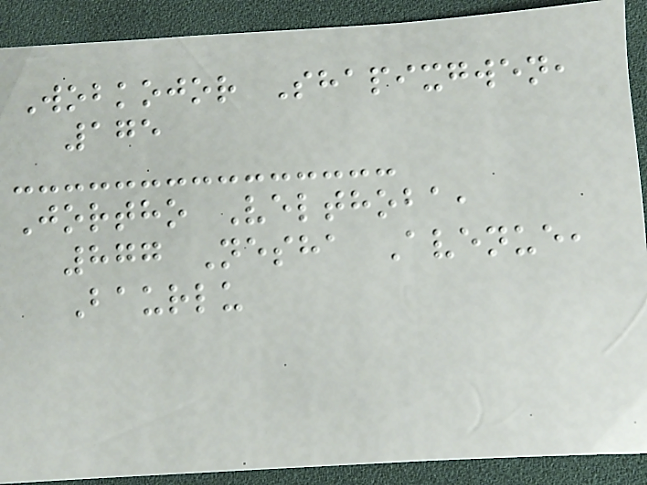Wobkojor Shapixgwen,
175
Jortho Velthoba,
877 Nesha Avenue,
Baurlu
